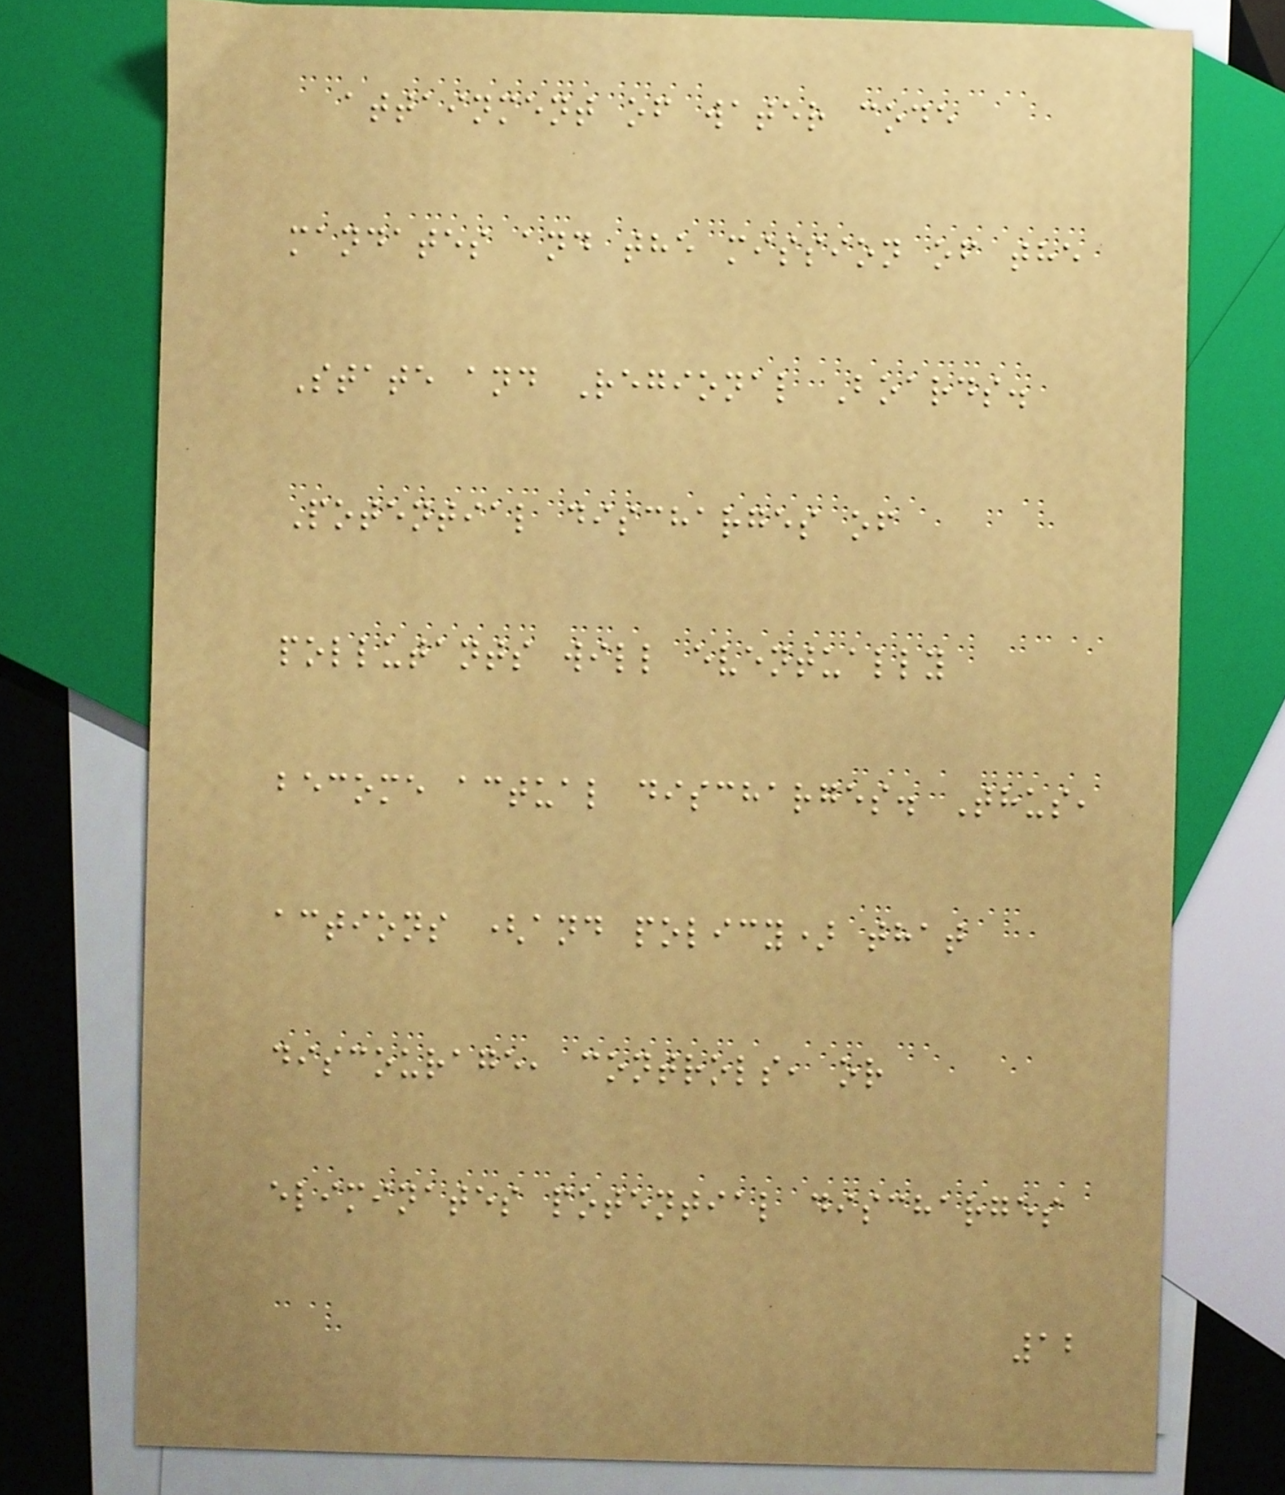attainment of water code
mandates and the mission of the
State and Regional Boards.
Potential discharges of
pollutants will eventually
become actual discharges. Thus,
actions (and policy) that
discourage, controls, or
eliminates potential discharges
12
